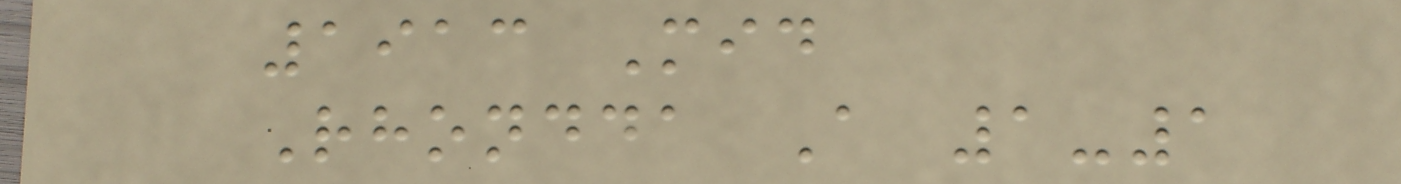1913 Mid
Rhondda A 1-1
